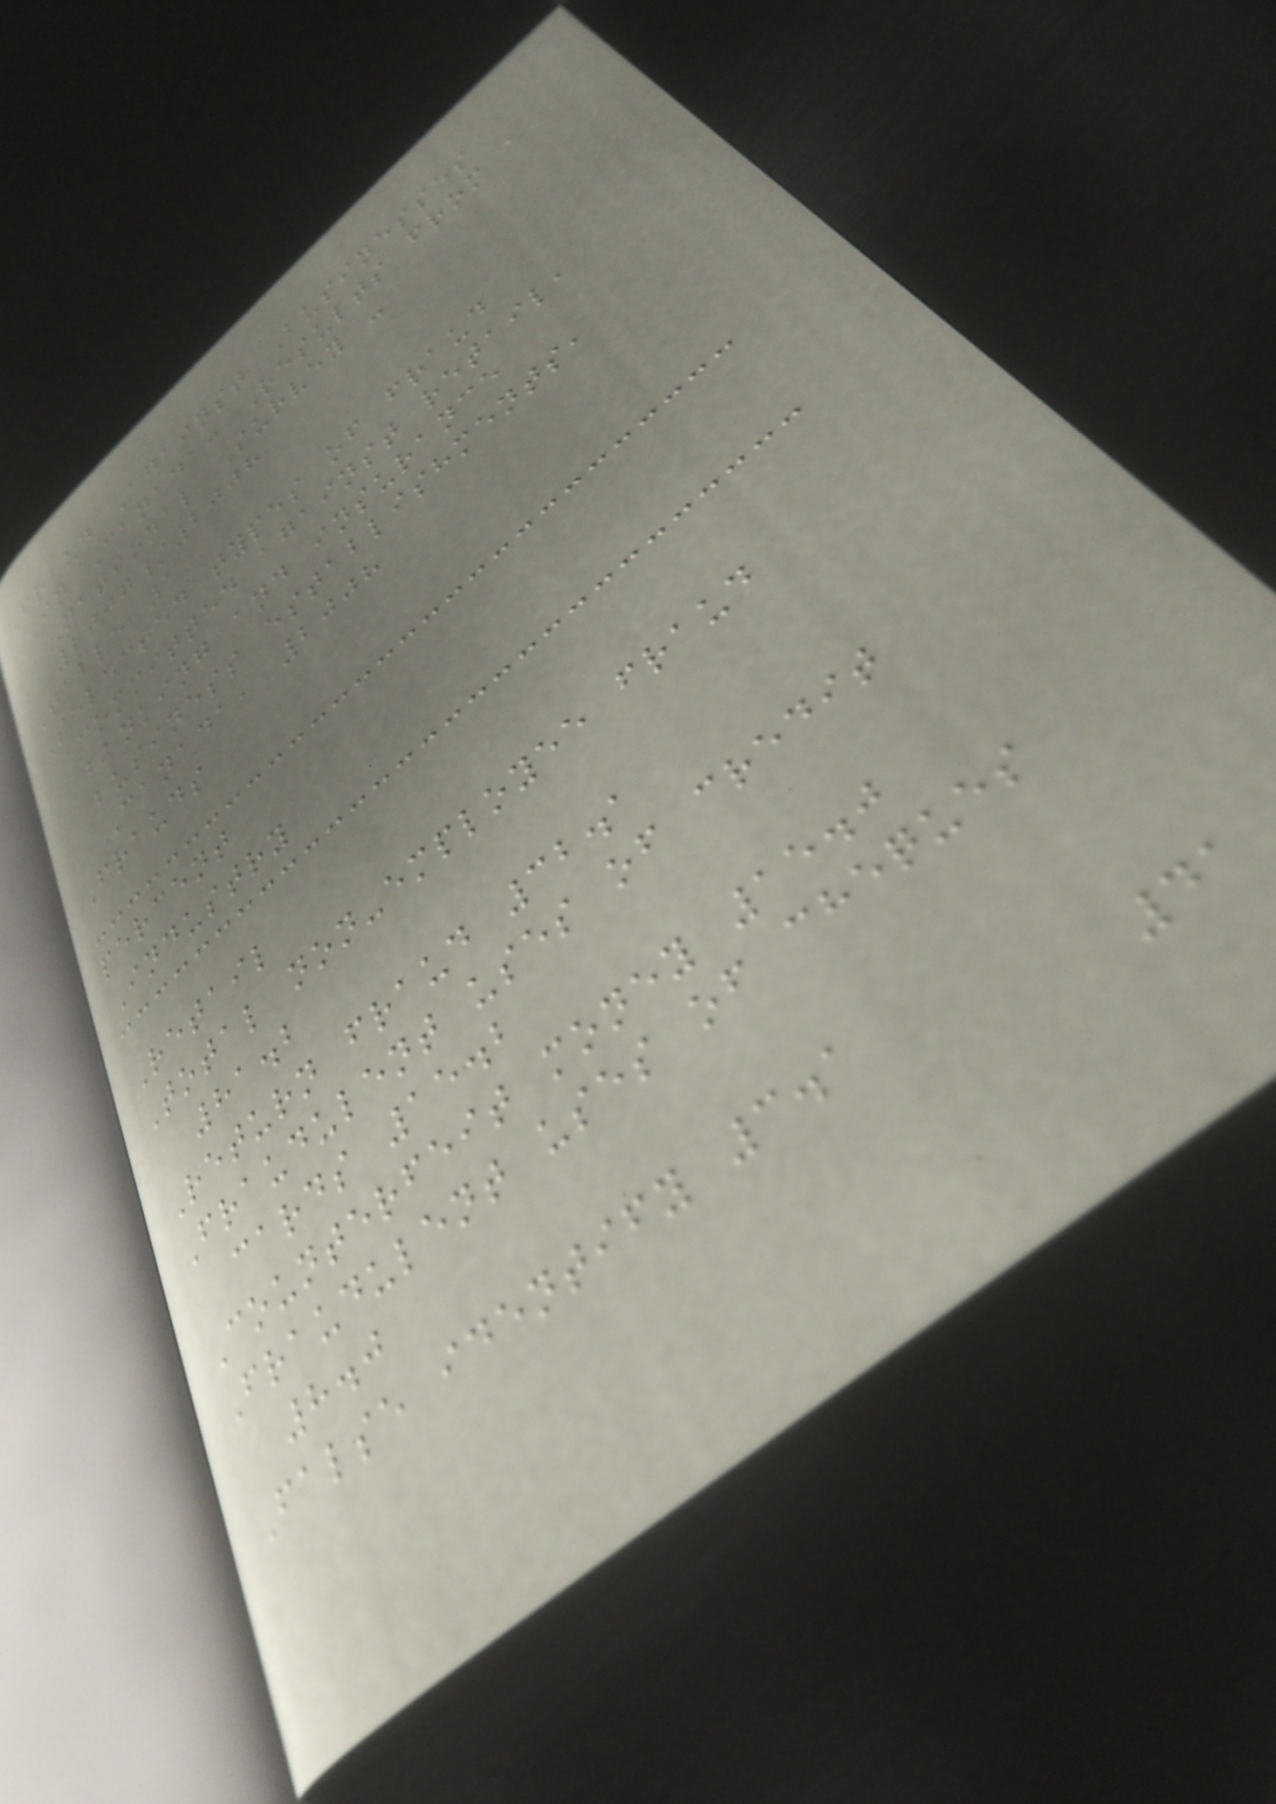Fraud Against Businesses
in Canada: Results from a
National Survey -
2007/2008
Table 1
Selected types of fraud
committed against retail,
banking and insurance
business establishments,
Canada, 2008
Frauds
percent
Industry
Retail
Total non-employee fraud
81.2
Return fraud 32.1
Fraudulent uses of credit
cards 15.2
Counterfeit money 15.0
Fraudulent uses of cheques
8.0
False identify 3.1
41
